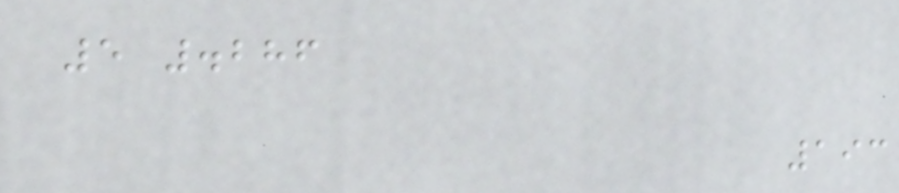5 .286
193
